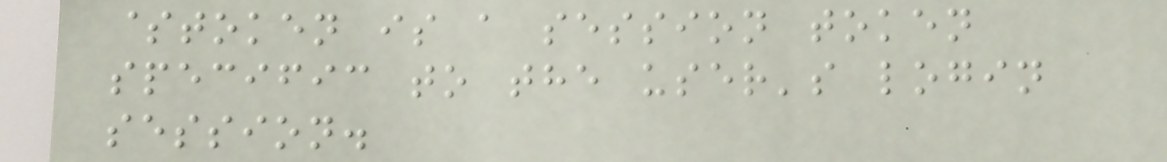$token is a session token
specific to the user's login
session.
